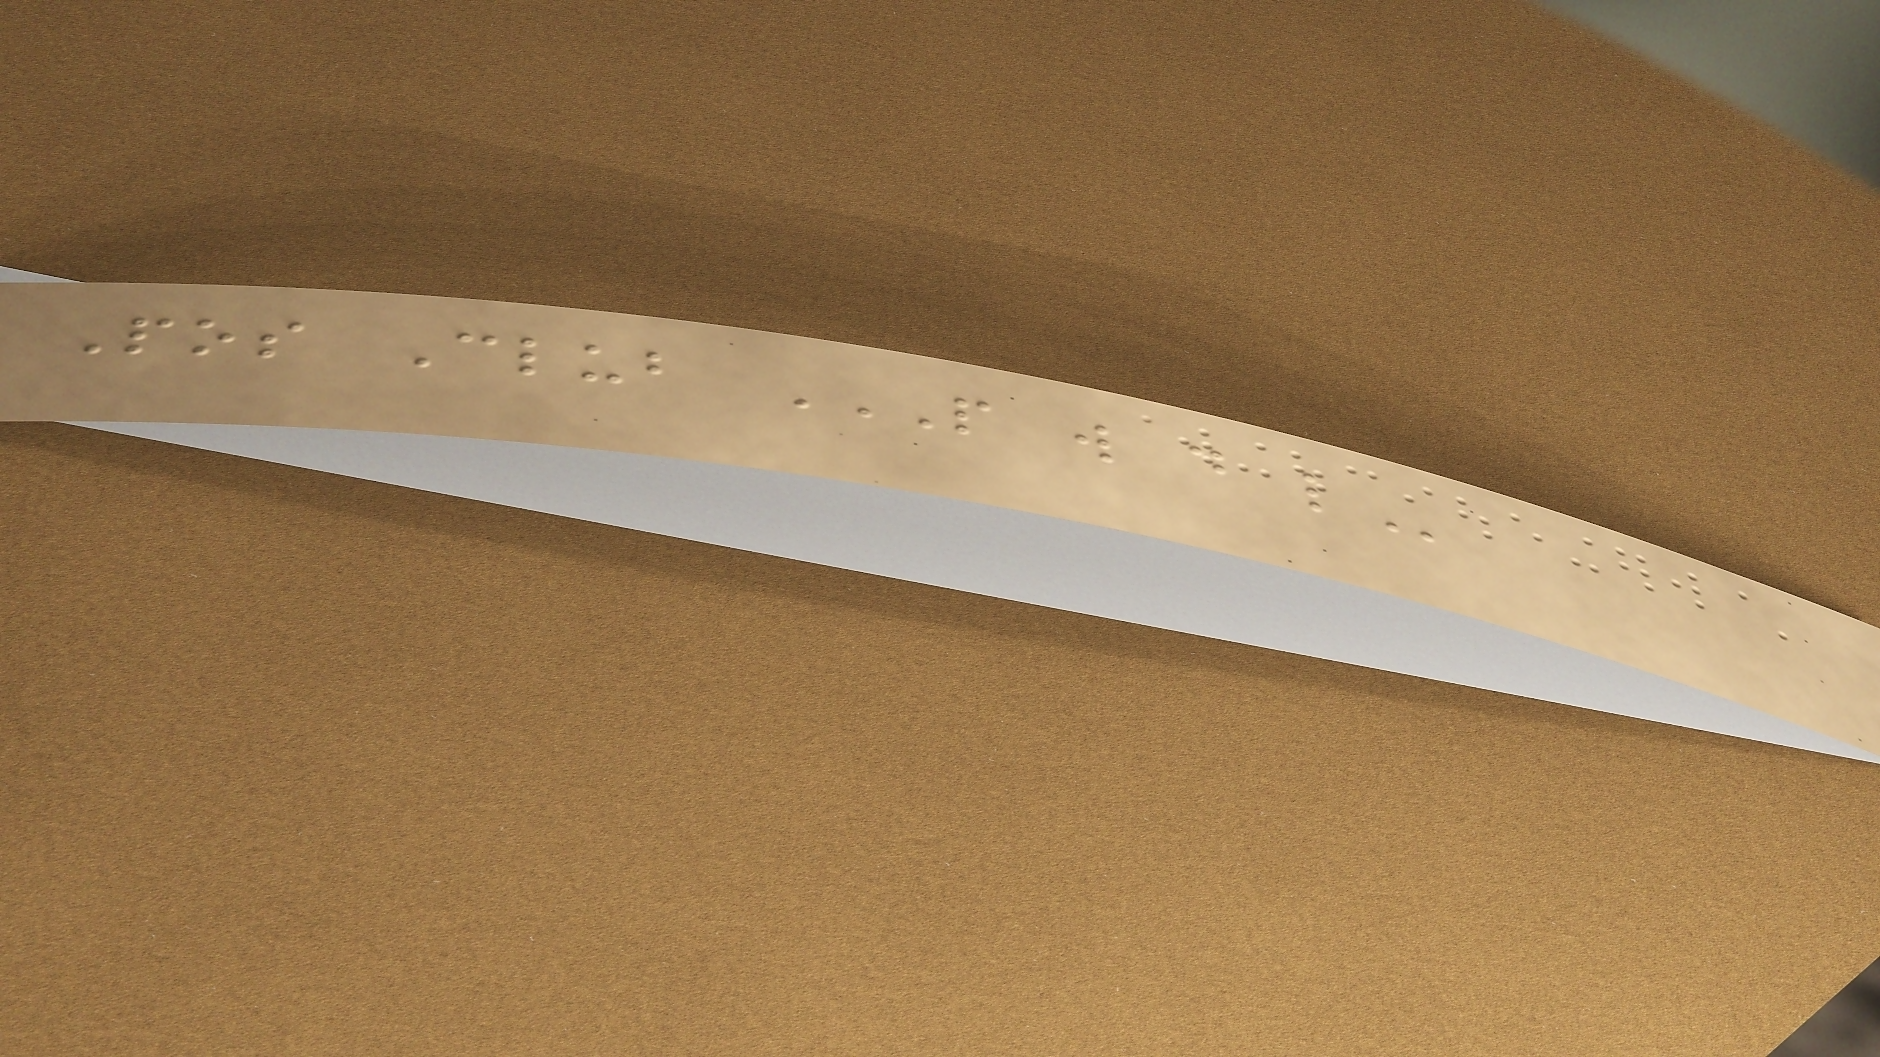Pos Club P W D L
